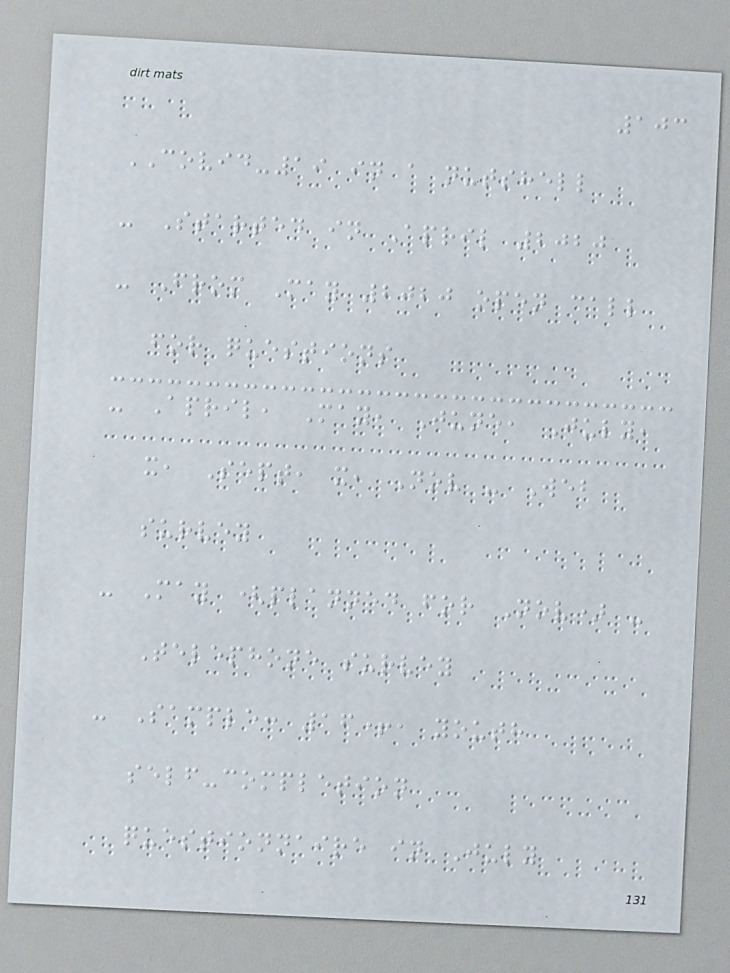103
COVID-19 in a nutshell
- Started in April 2020
- From May 2020 open call
for questions
- April, May, June, July,
x, Sept, x, Nov - Web
survey
- May (planned for Nov) -
Telephone survey
- Sample: 16+, youth
self-completion
questionnaire in July
